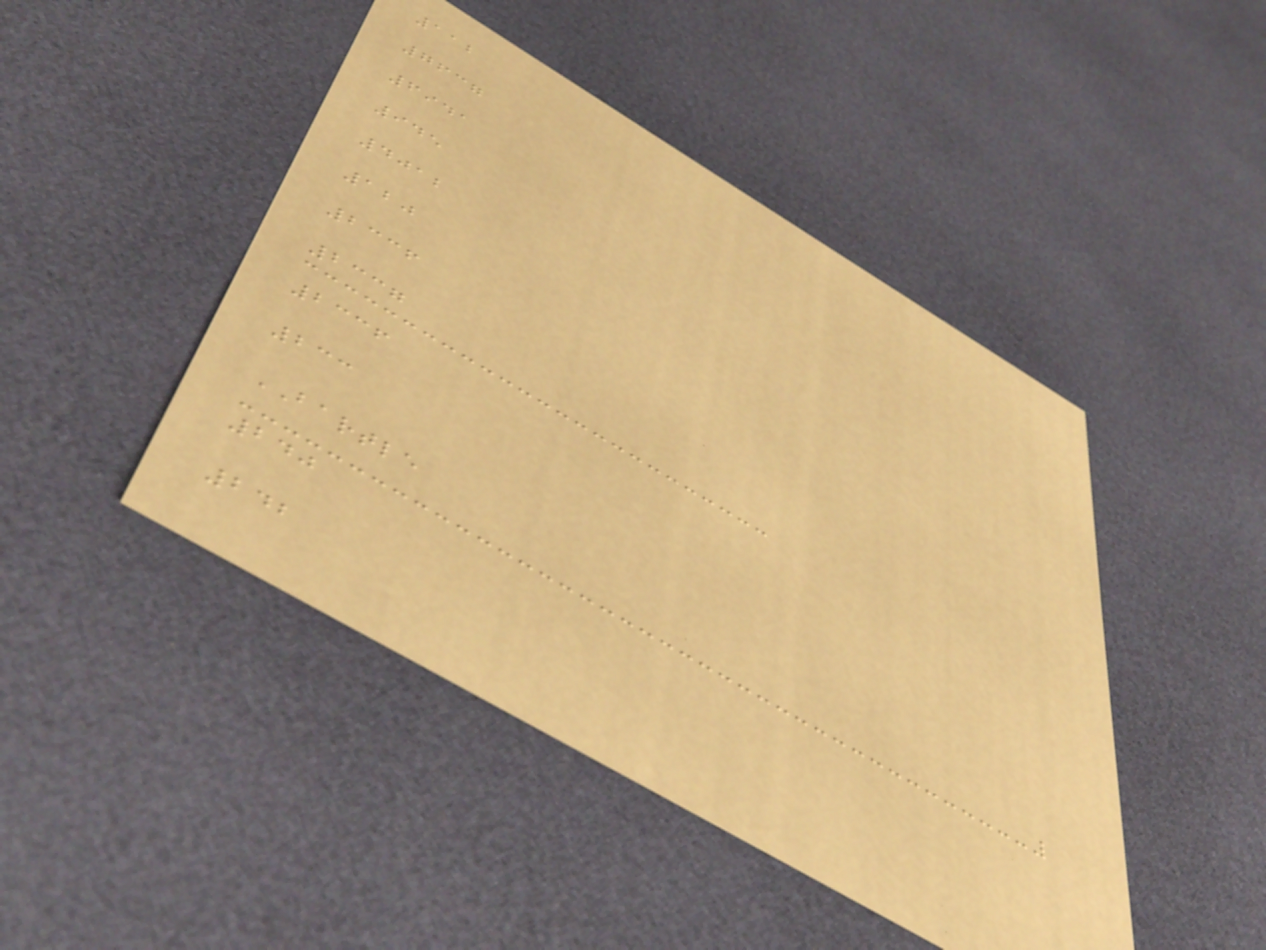112
7637
6941
945
4012
120
2336
2337
2336
233
BARTLE
240
242
